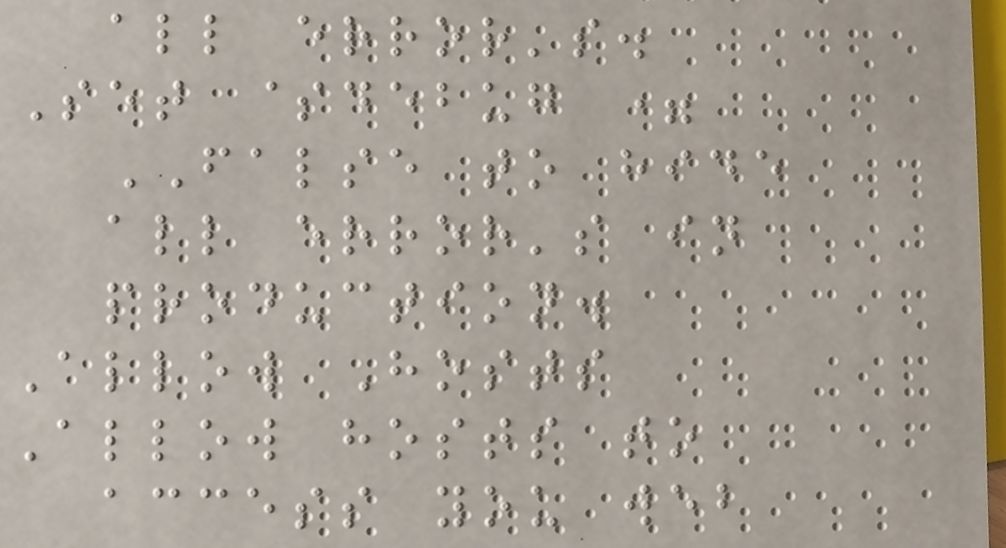all error's.
Set $debug =
FALSE to hide
all error's in
production.
Allow Hosts
Allow hosts to
access you web
